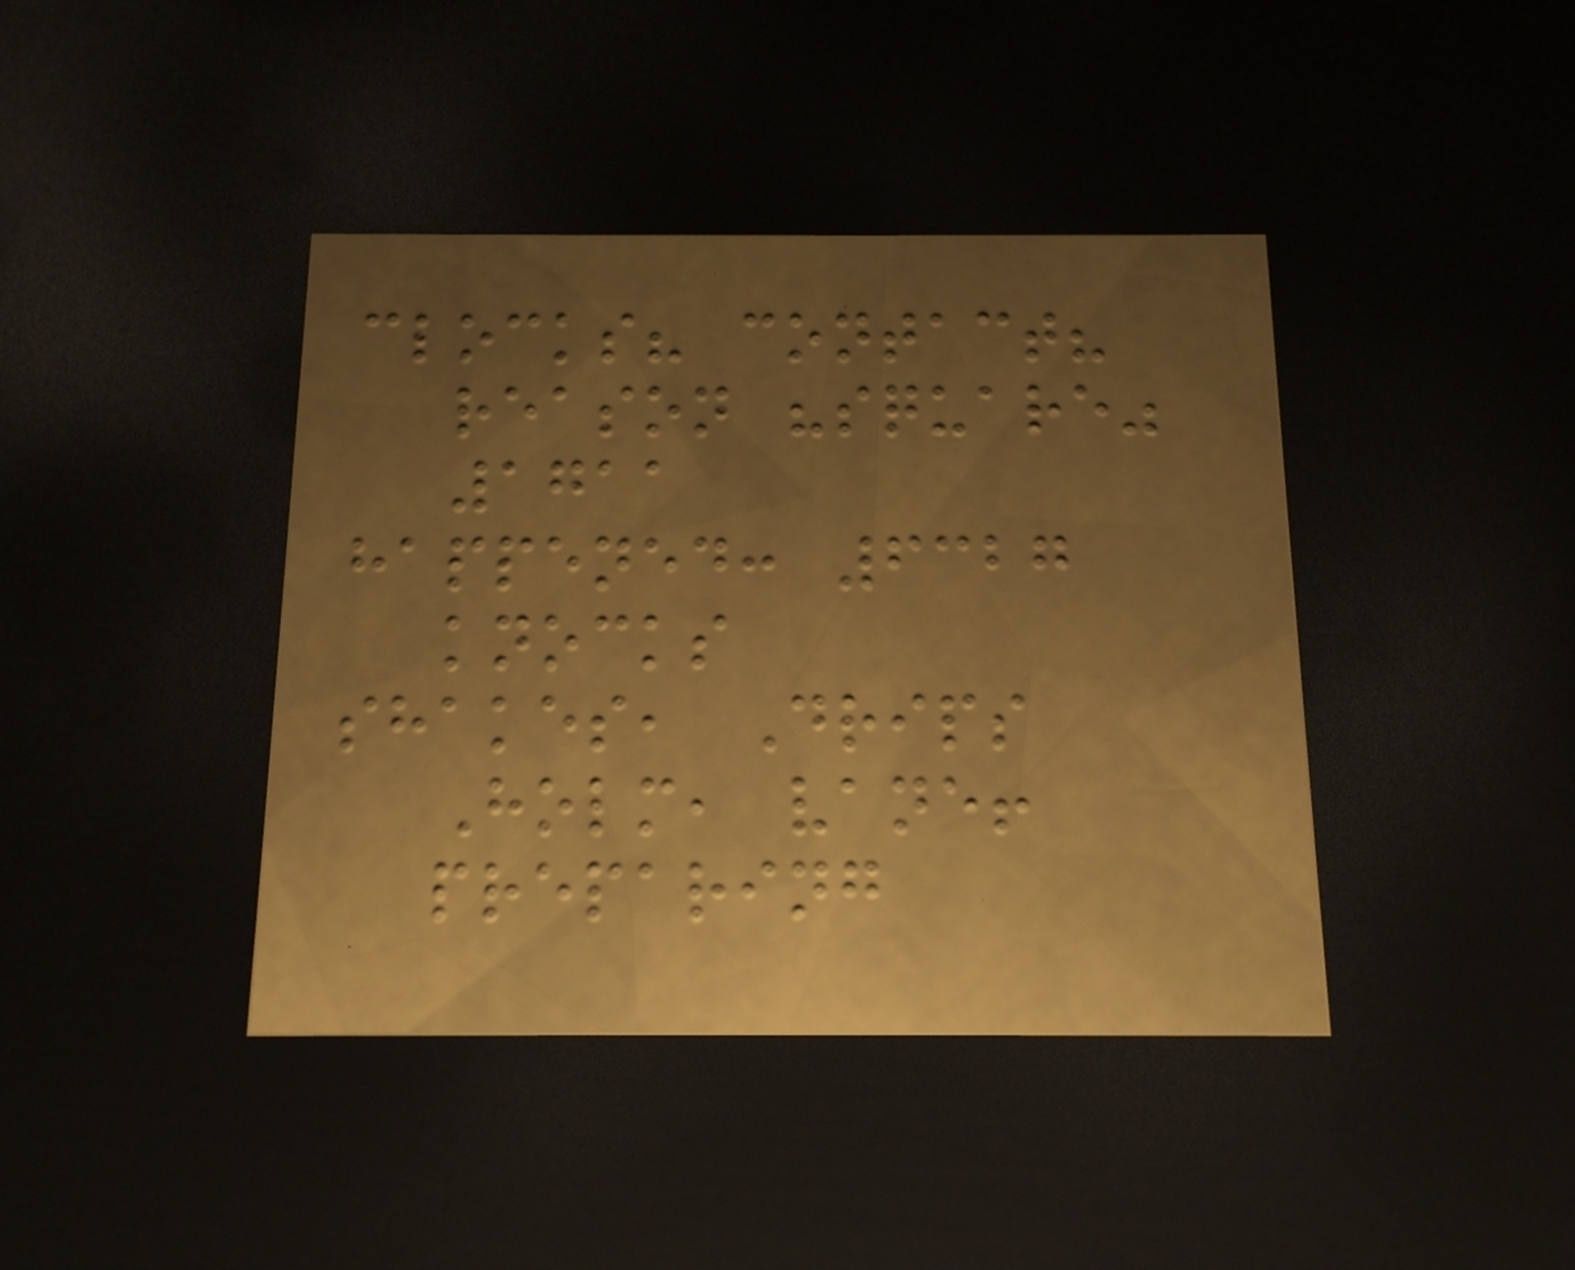clocks? contact?
reason "square"
1711
happened: 6327
knocks
shakes, Drips
Holm, vane!
preparing
